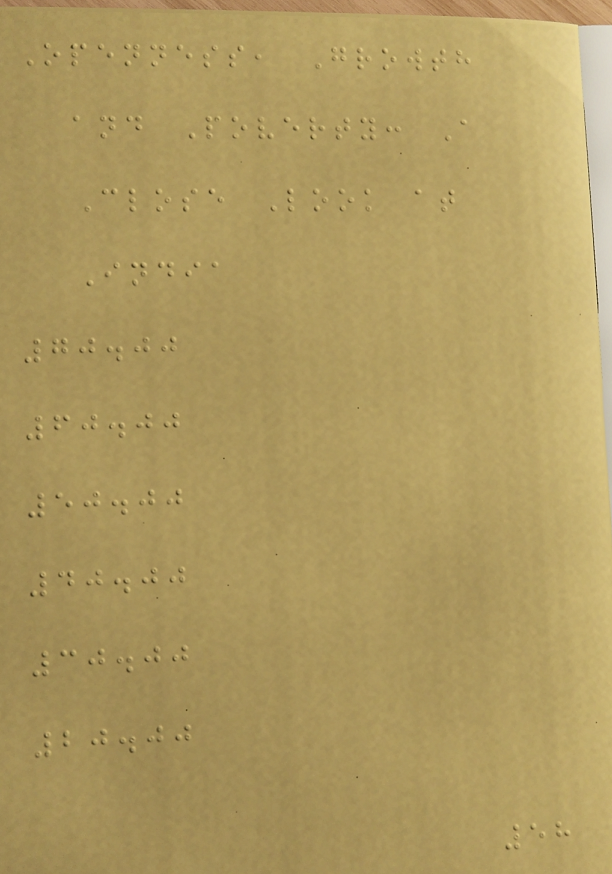Openness, Growth
and Poverty: A
Close Look at
India
70.00
60.00
50.00
40.00
30.00
20.00
58
